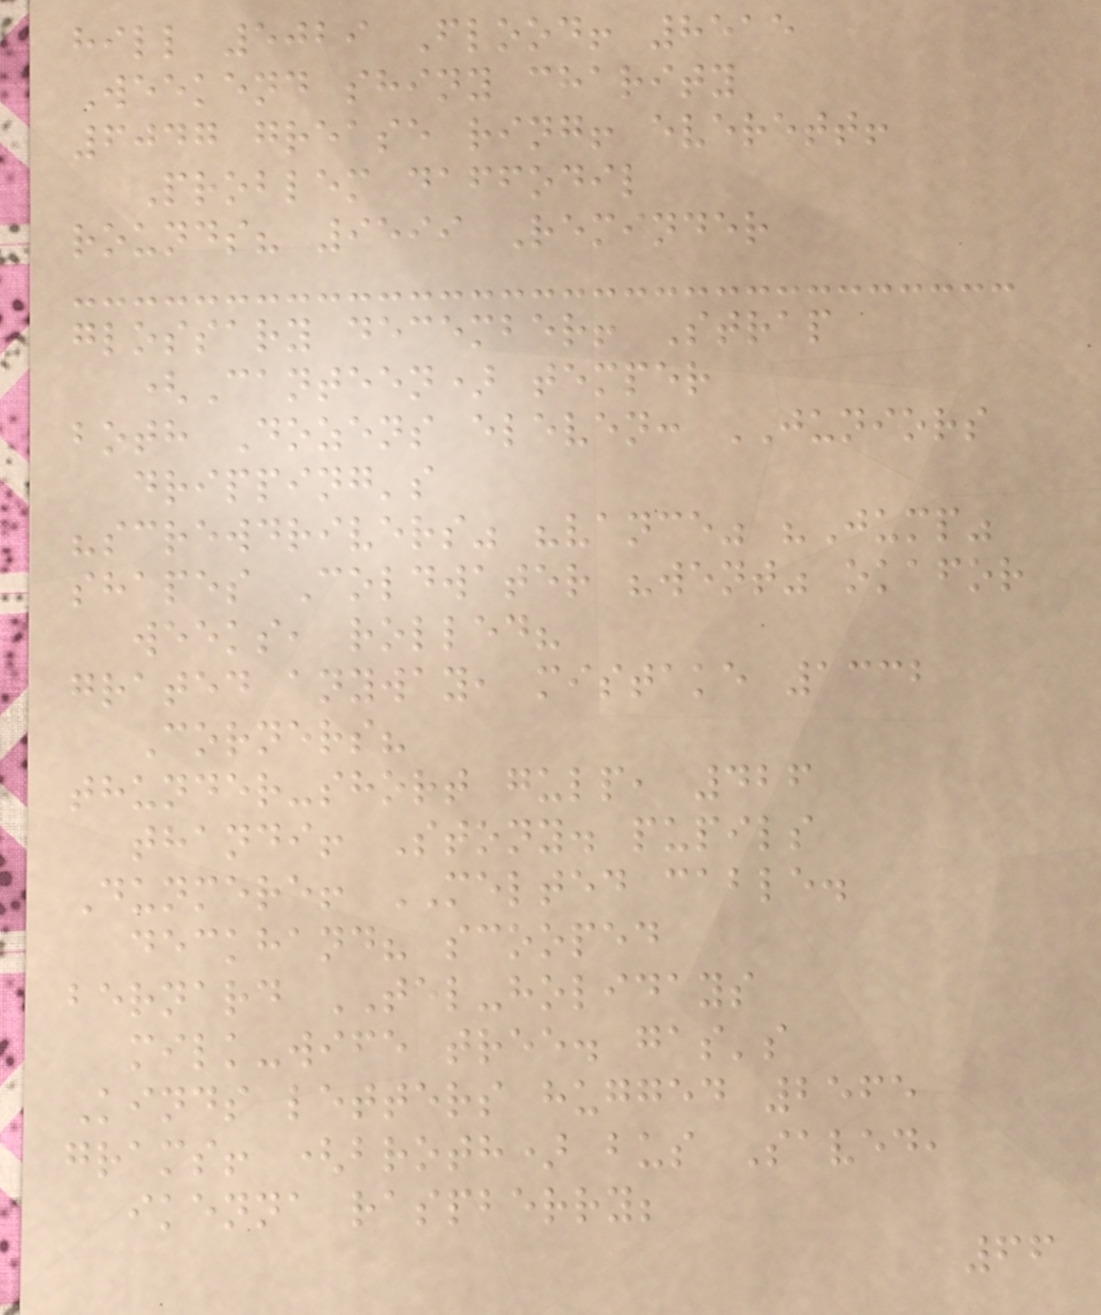hill 5029 Flood! 8515
Weekend shiny charity
6047 grease ring! everett!
Problem daffodil
rounds? 9599 Reminder
glossary december! Strap
(Canteen) temper
both Dozens eleven: JUNIORS
dripping's
"screwdrivers" "vance" "Jump"
shapes Coldwater "went" okafor
weeks, rolled?
grated anyway, mistake 1332
Corners?
thunder-short gulp, 426
thandi! Stony. pupils
Dunmere! MELTED cable.
deckhand? scooped
bernard TEL-holidays
milk-wife tree. gas's
Kinds letters hugged 2565
grams! (broth) bus Saved,
ikenna raspberry;
66
